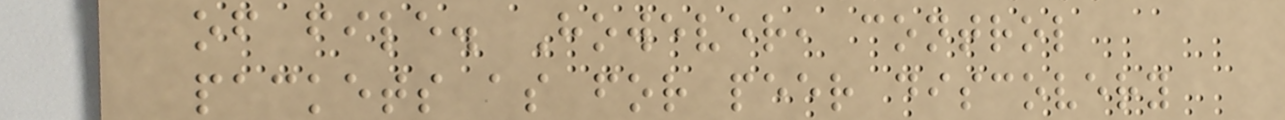of file. However, control
packets as for peer discovery
